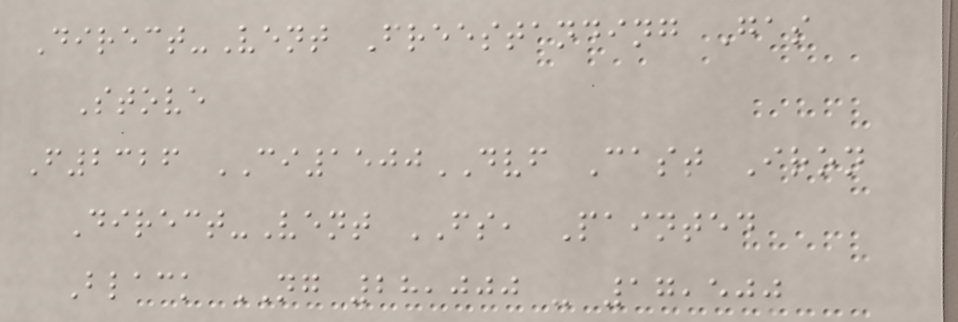Direct-Vent Freestanding Gas
Stove
F2326 CI1500DVF Cast Iron
Direct-Vent FS, Painted
Black NG 28,000 - 17,500
